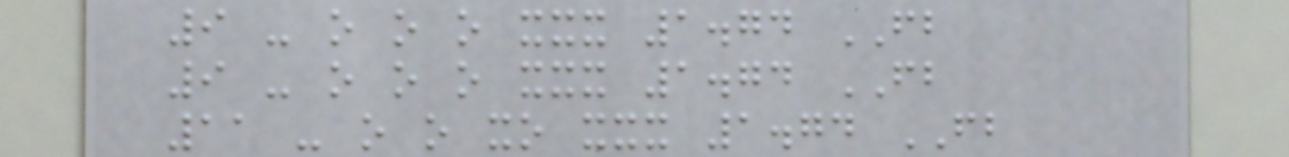9 - o o o xxx 1.74 FB
9 - o o o xxx 1.74 FB
11 - o o xo xxx 1.74 FB
